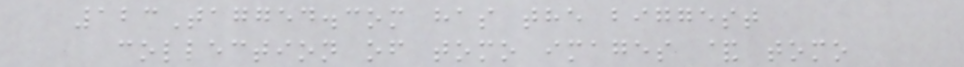123Tagged.com has the biggest
collection of tomo images & tomo
